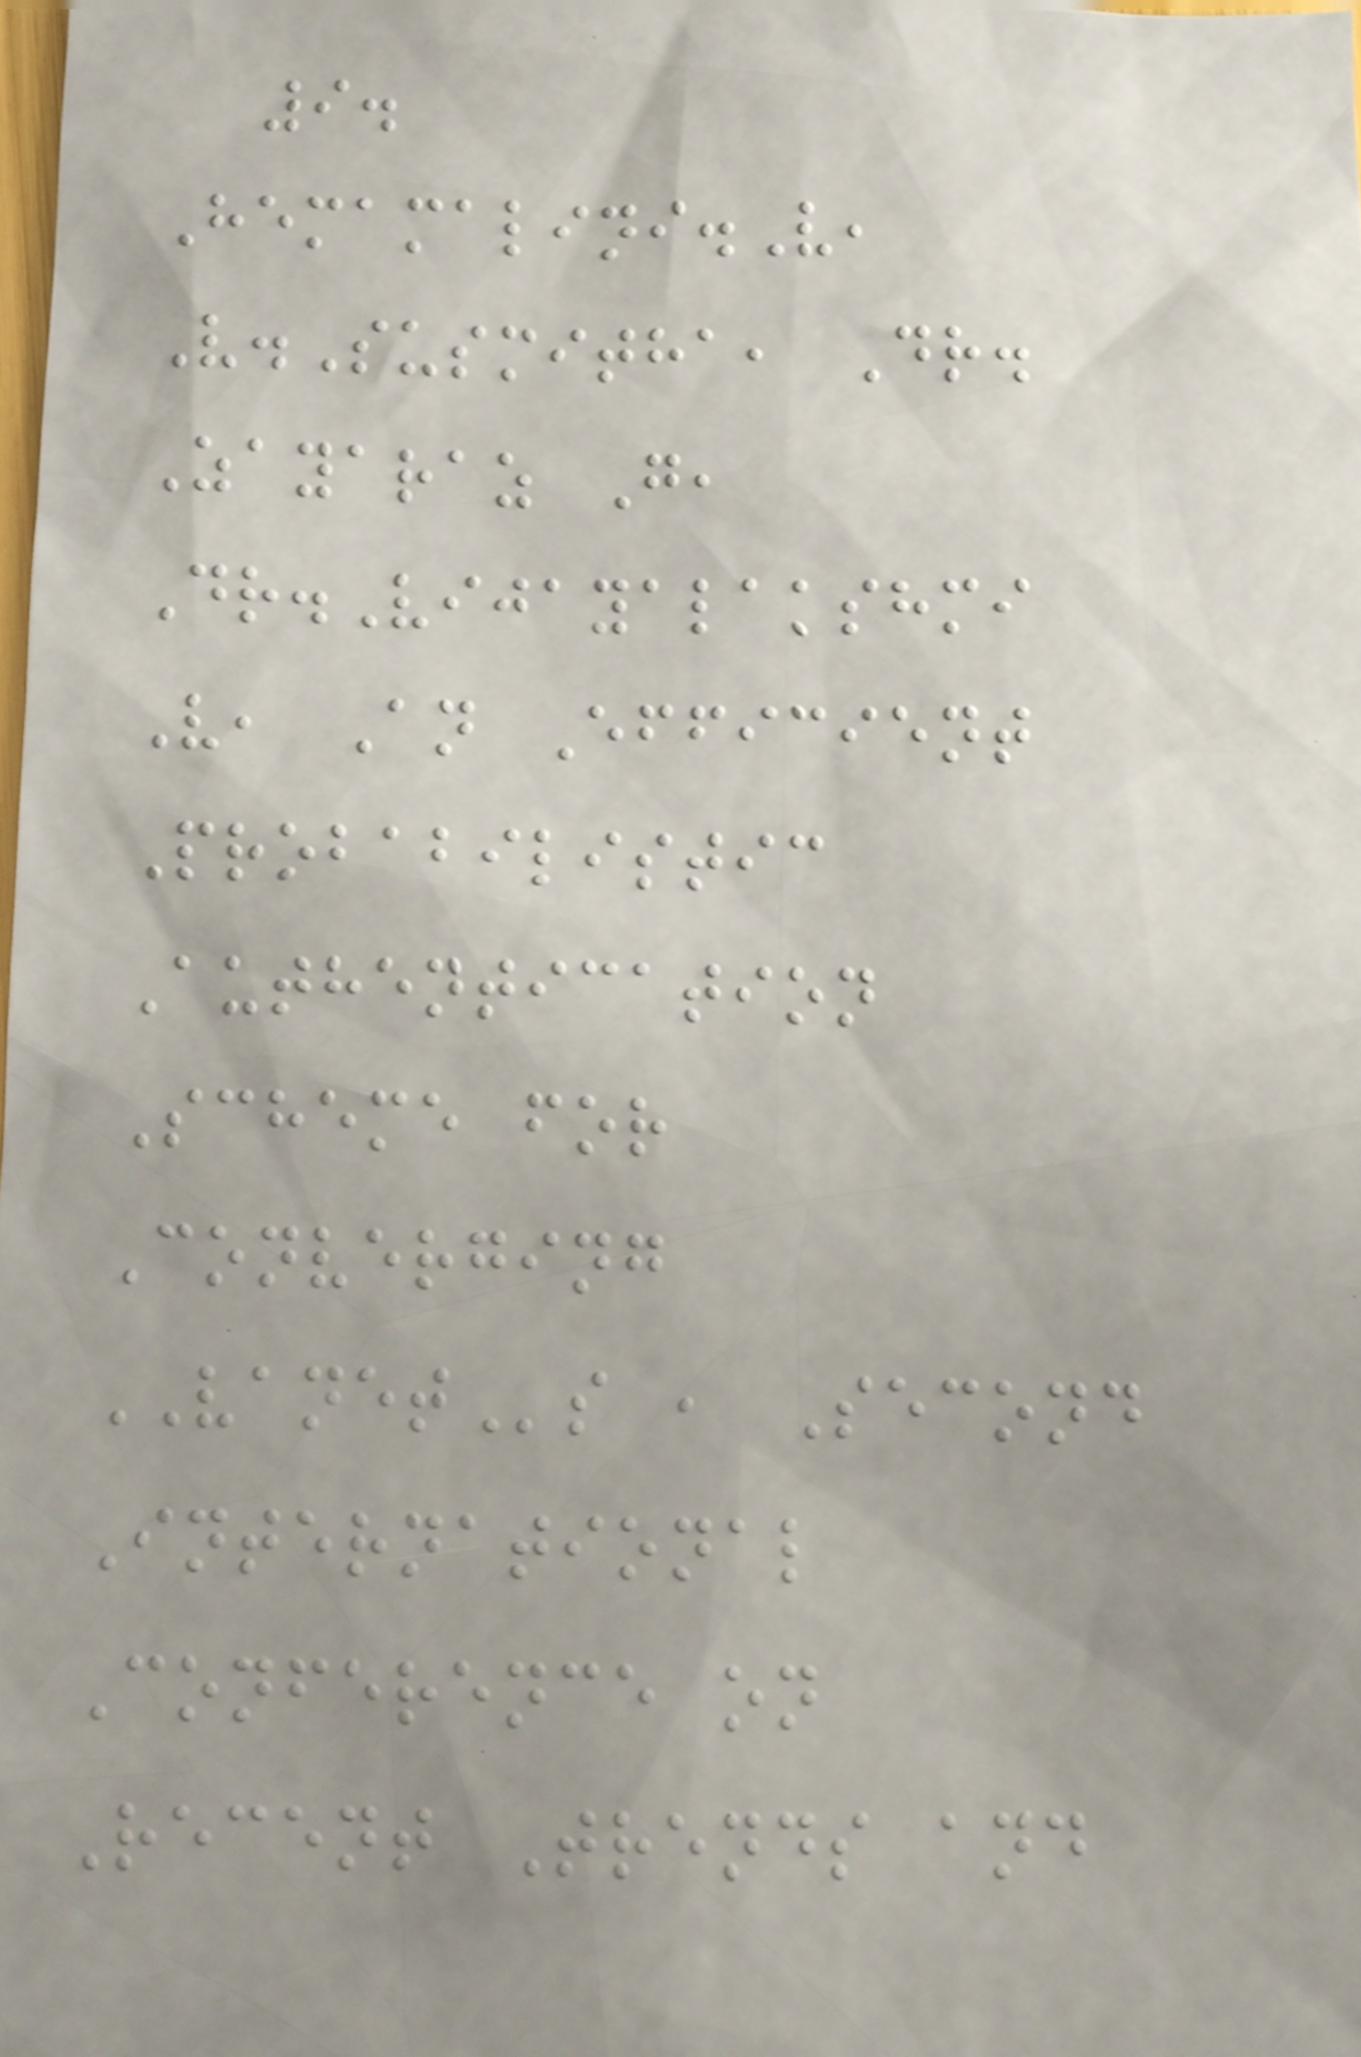9.
Hemamalini.V,
V.Susmitha, Dr.
Zayaraz G,
Dr.Vijayalakshmi
V, An Efficient
Probabilistic
Authentication
Scheme for
Converging
VANETs , Second
International
Conference on
Recent Trends and
